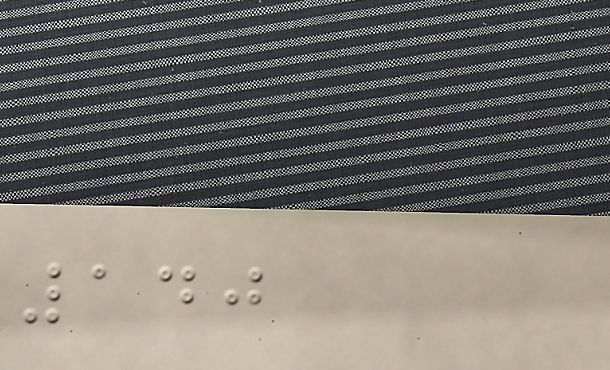140
